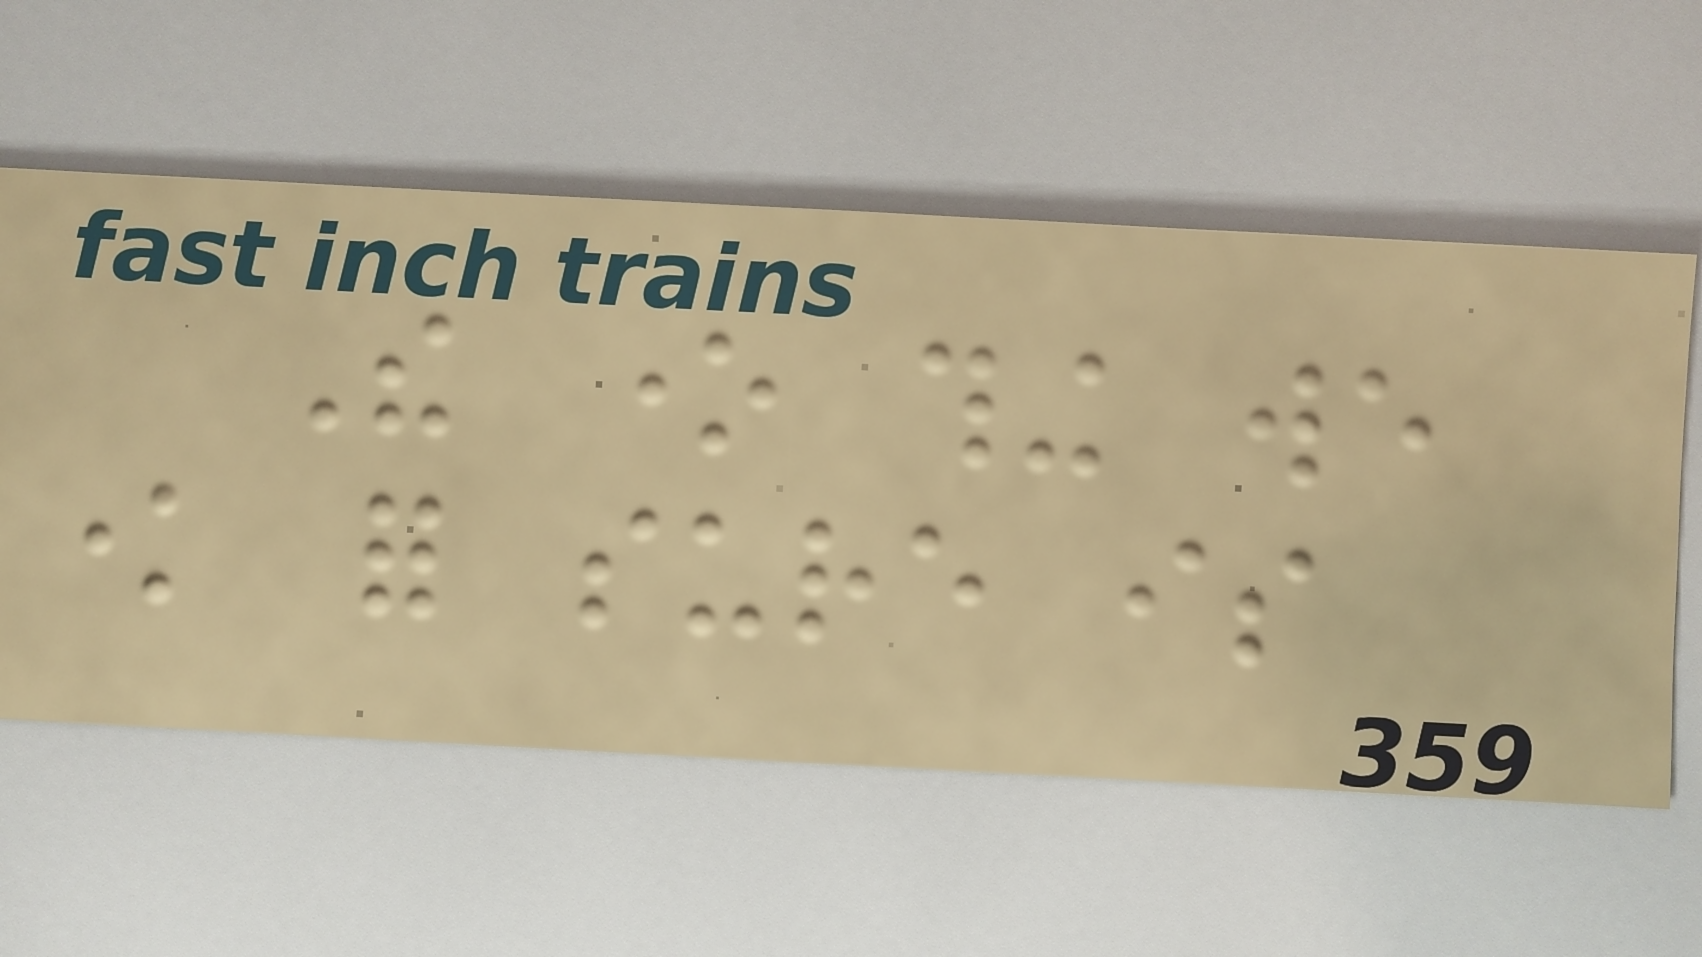The one thing we
know for sure is
